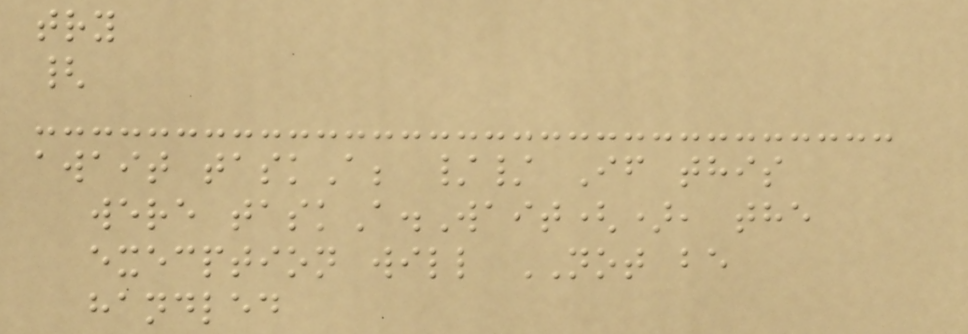try
{
await taskA; // If this
were taskA.Wait(), the
execption will NOT be
handled
